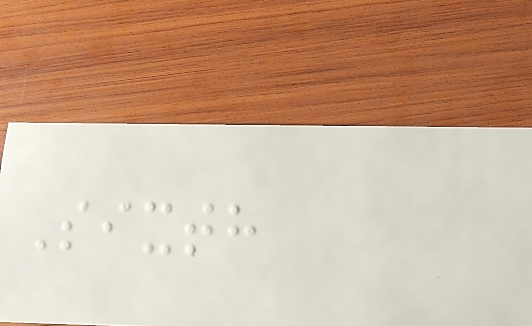Sixth
